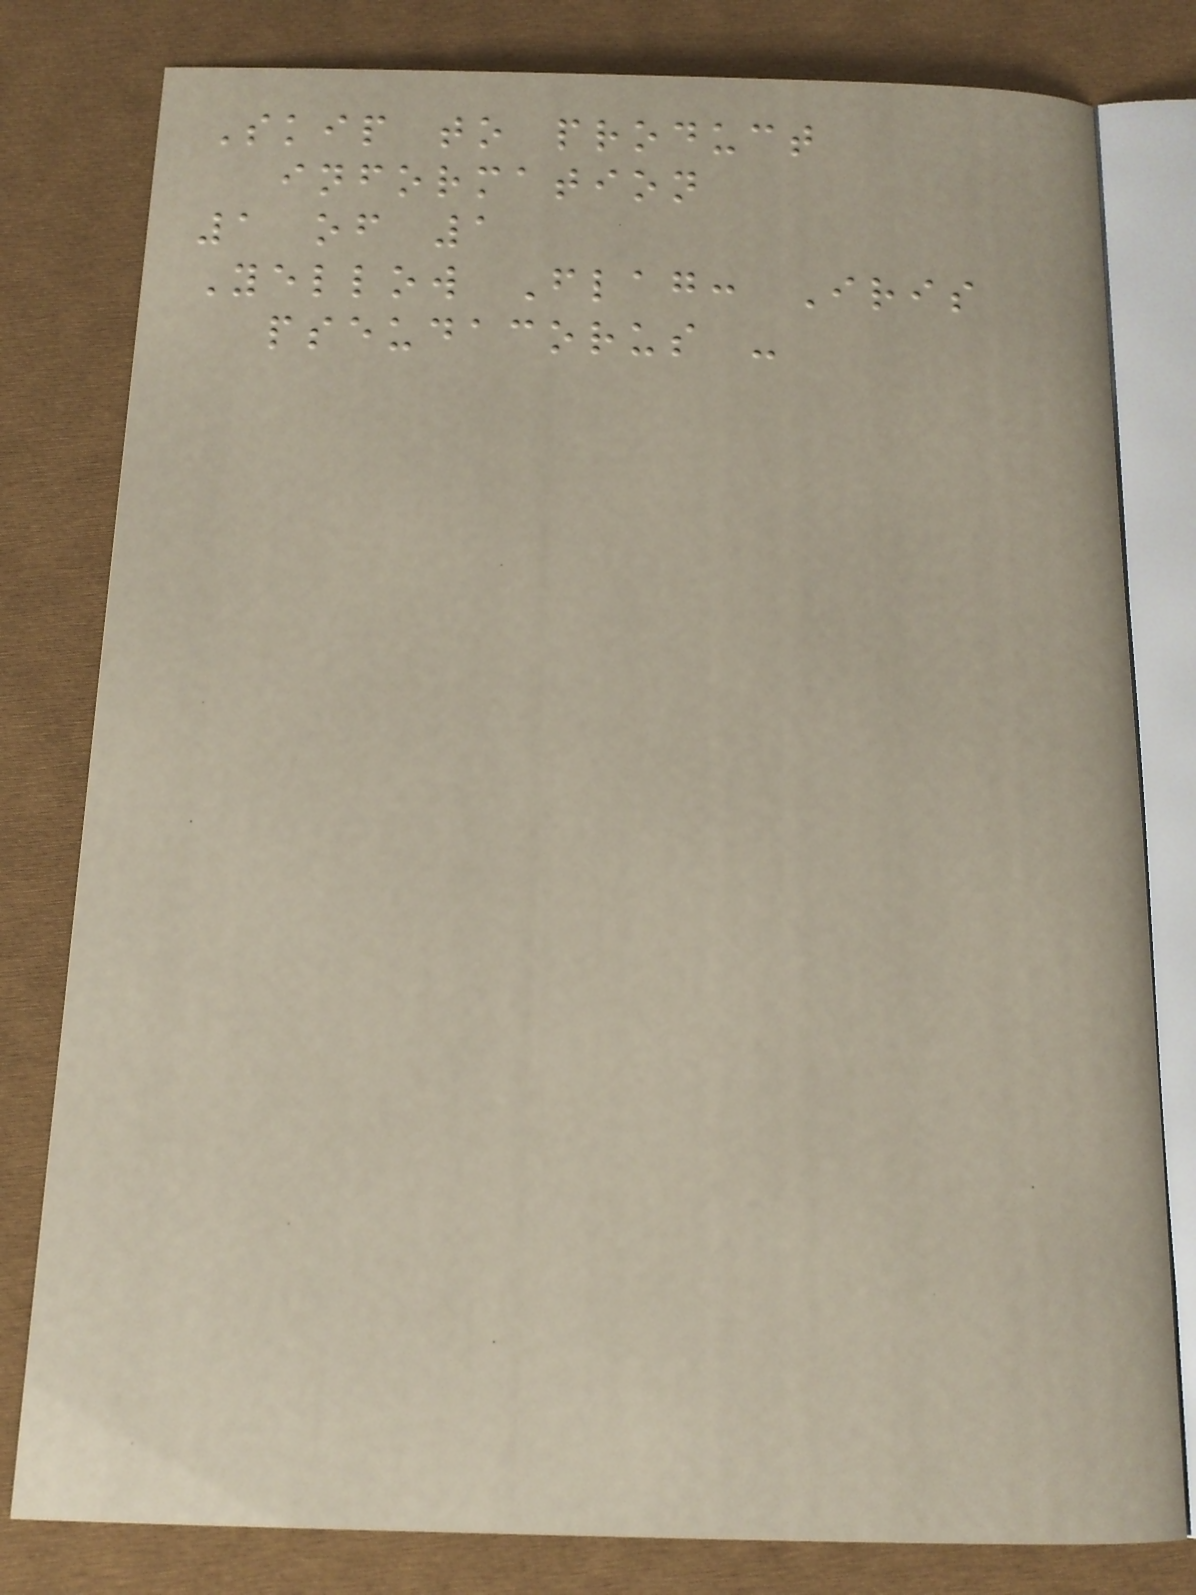Skip to product
information
1 of 1
Yellow Flag: Iris
pseudacorus -
